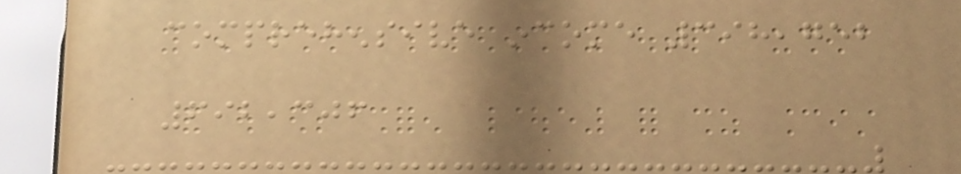comprehensive income 398,752
692,306
